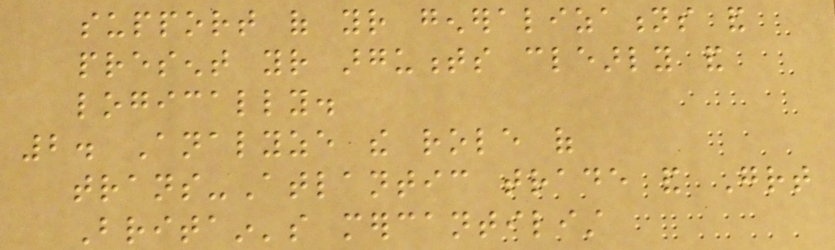support of your generalizations and
present your arguments clearly and
logically.
2. Analyze the role of
trans-Atlantic trade and Great
Britain's mercantilist
